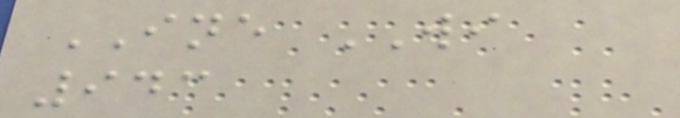INE WI
943
